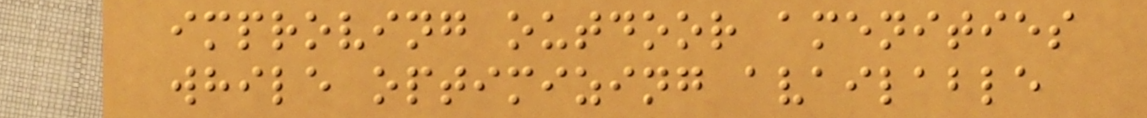improving outdoor amenities
while optimizing available
